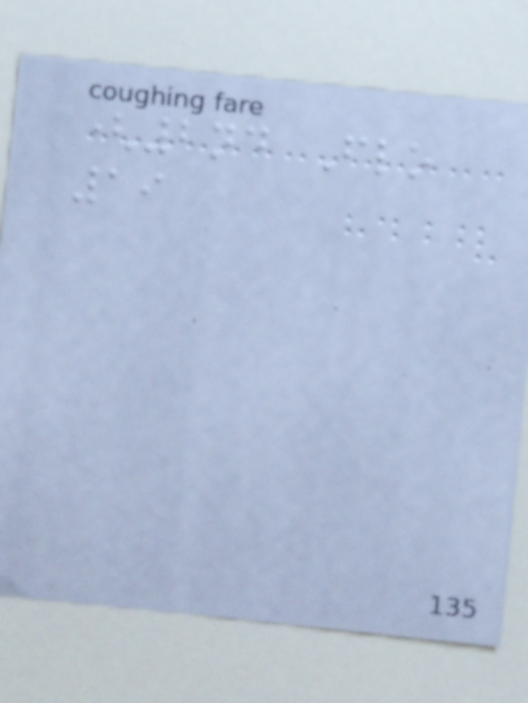(2nd Flo
19
